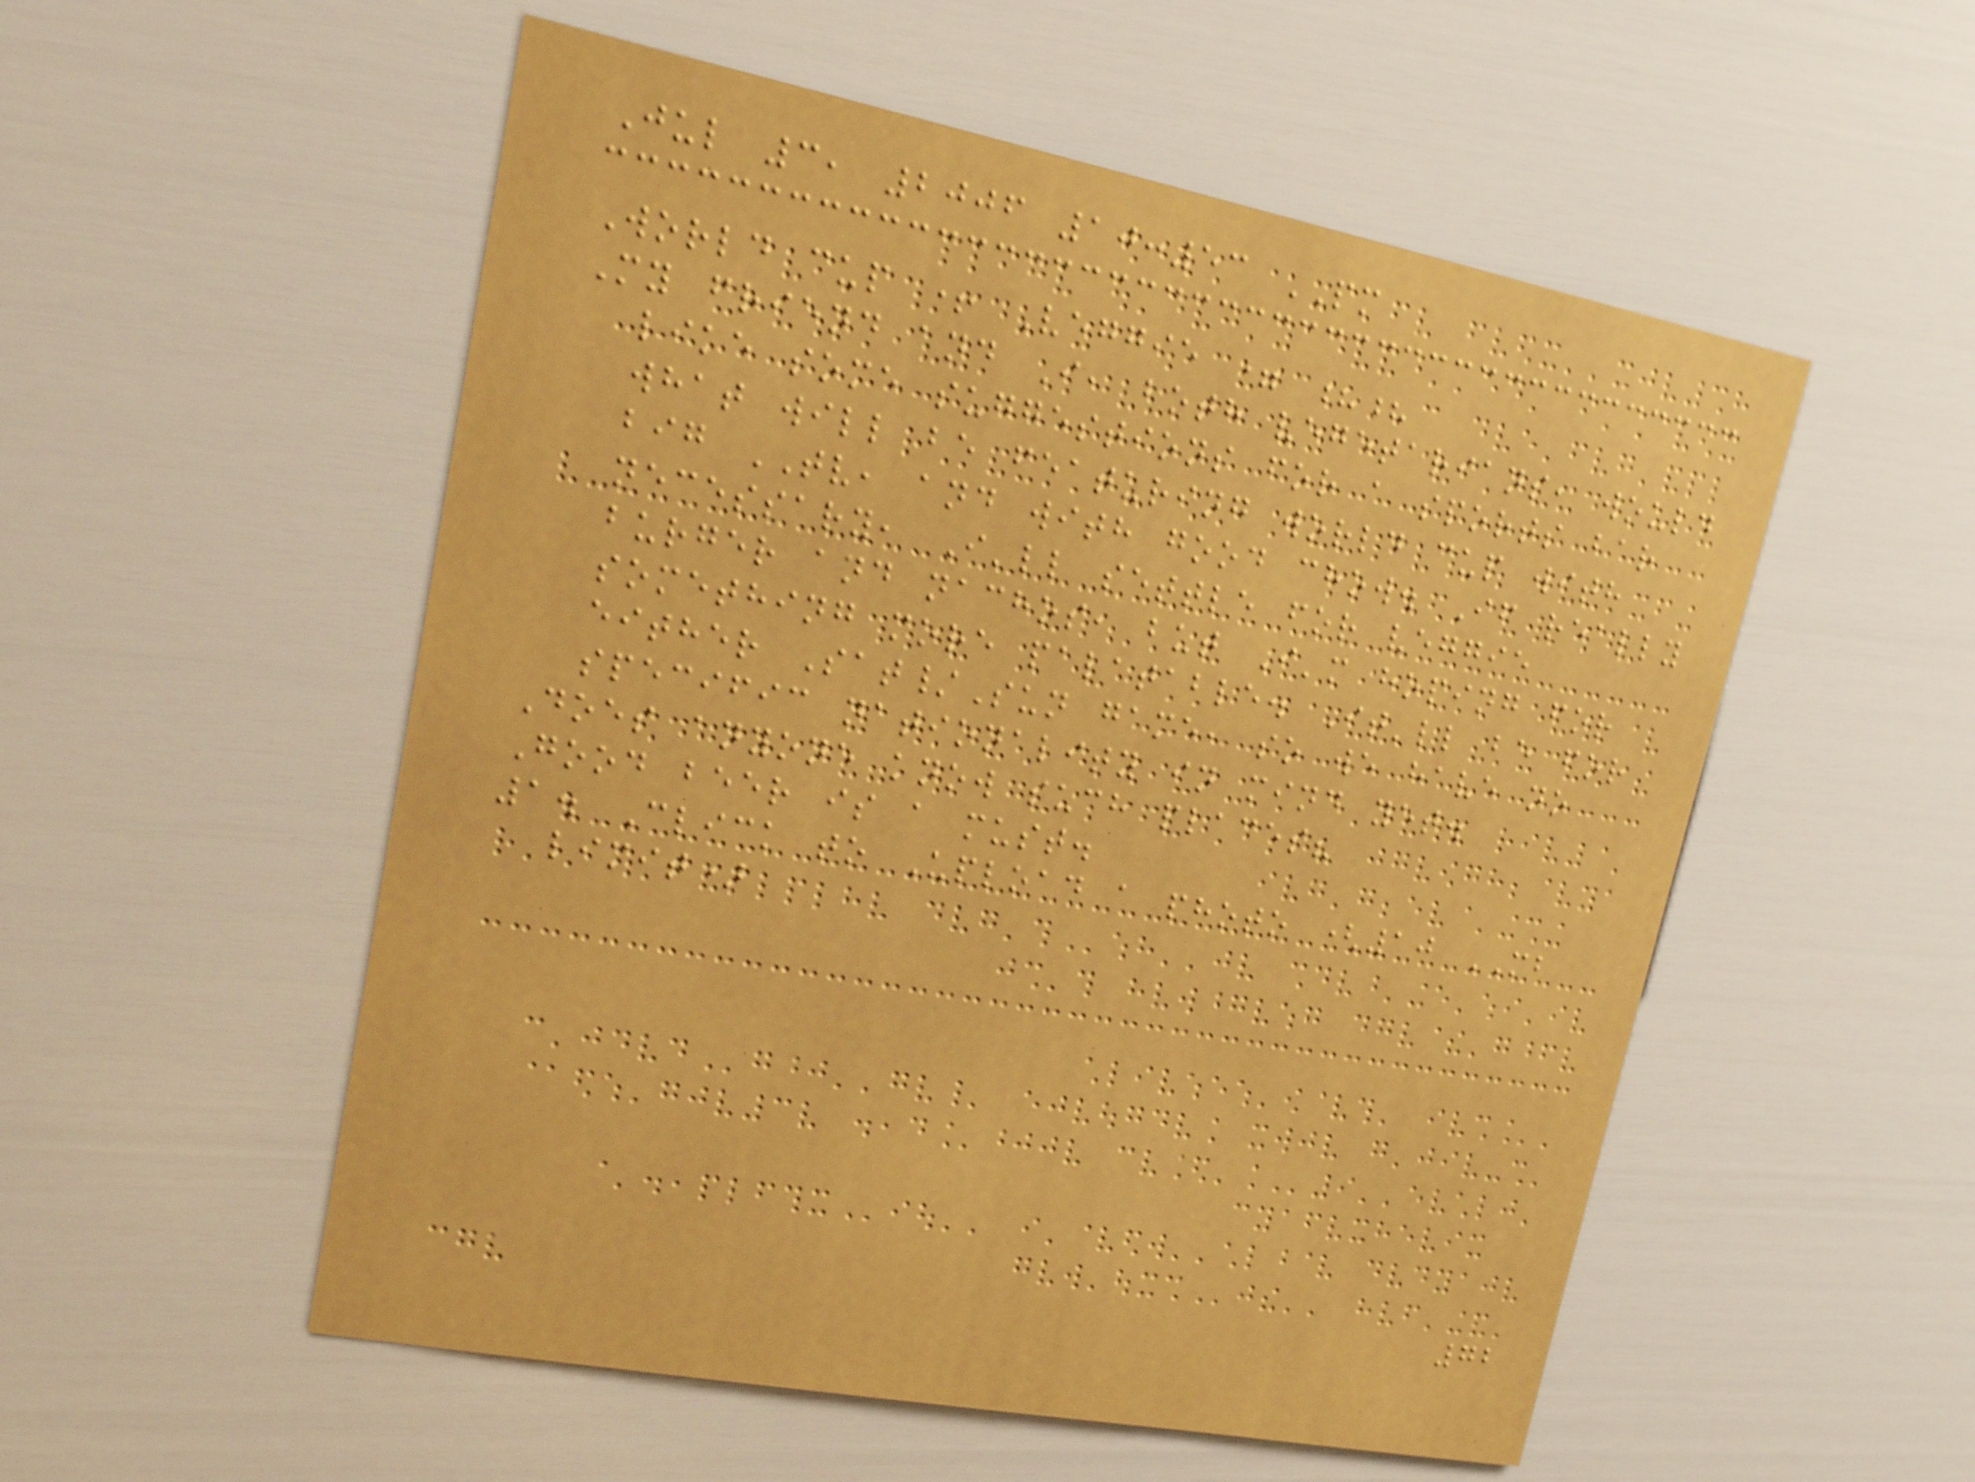Jul 3, 2006 10:53 PM
World cup + Veggie = ??
My friend and I, both vegetarians, would
like some suggestions for a sports bar
what will be featuring world cup with
big TV, and with good chow. If really
necessary, I'll settle for veggie
burger and nachos, but I'm hoping for
something more palatable. It'll be for
either Sat/Sun game, so we have no
specific nationality in mind yet.
Does anyone know such places?
Good beer is a must.
1. Click to Upload a photo (10 MB
limit)
72
